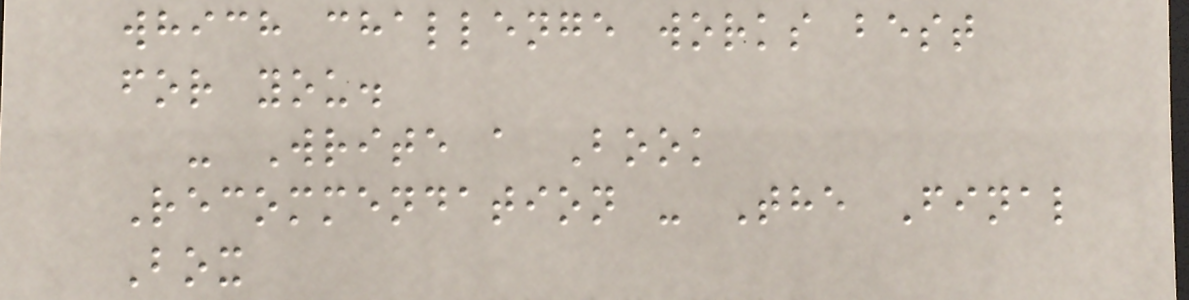which challenge works best
for you.
- Write a Book
Recommendation - The Final
Box
